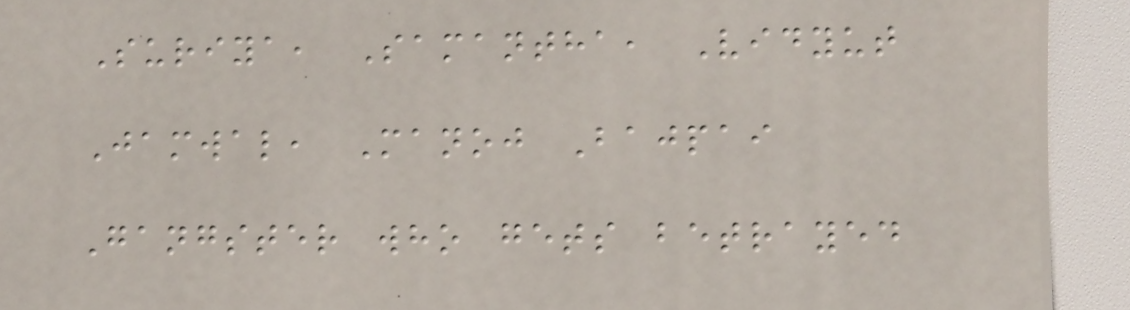Suriya, Samantha, Vidyut
Jamwal, Manoj Bajpai
Gangster who gets betrayed
